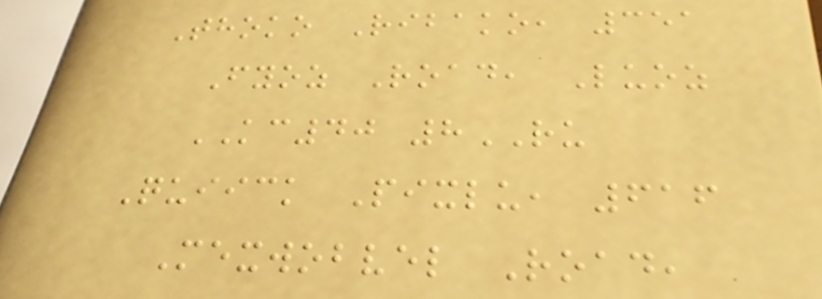Thoko Ribako, 351
Fyoz Road, Luoz
KC40 8RU
Quiick Pixlu, 616
Mexwobvel Road,
